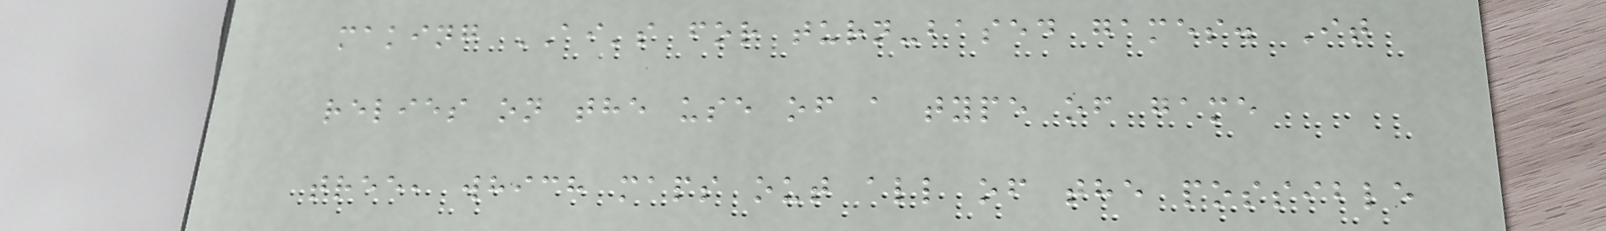making AI's for turn-based games. It
relies on the use of a type of game
tree, which maps out all of the possible
